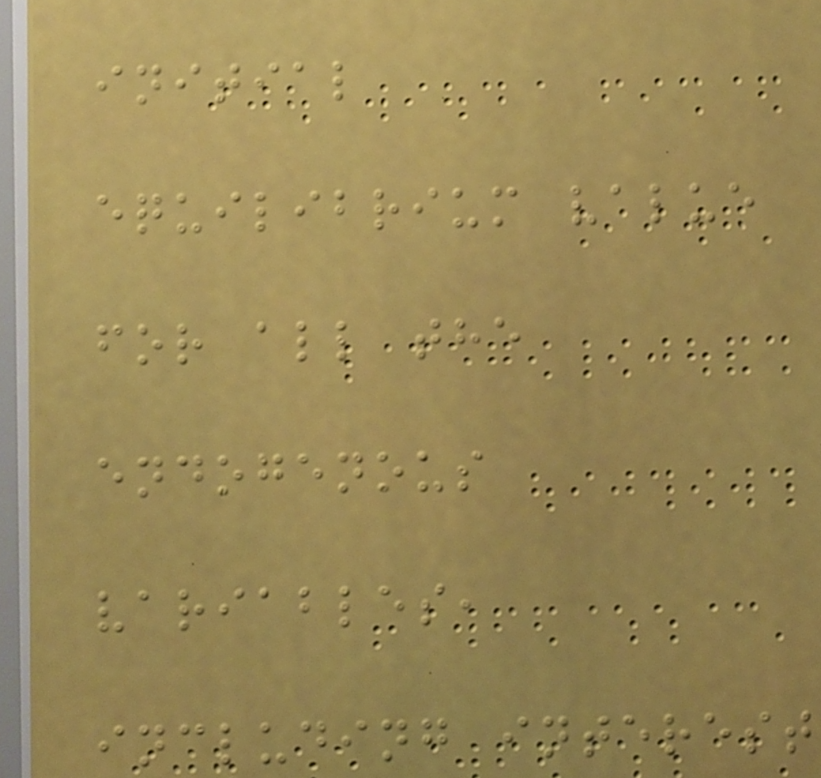initial
equilibrium value
for all the
endogenous
variables,
including interest
